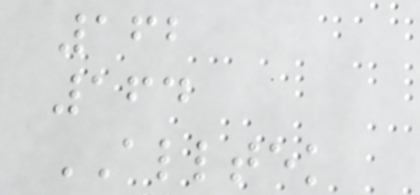162
164
ALLTEK
